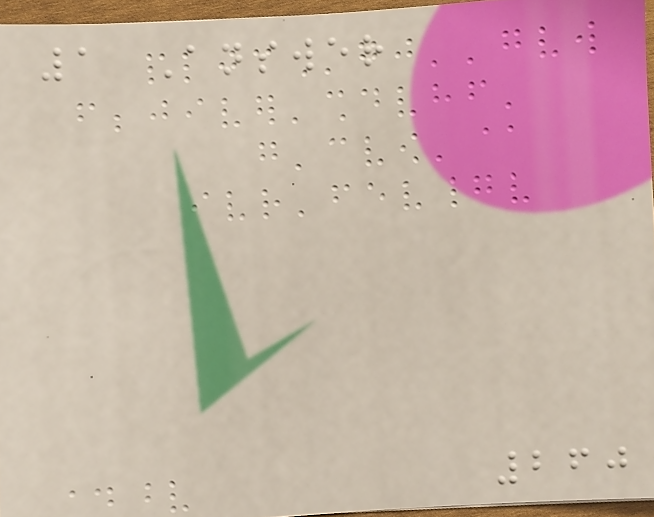1 Answer
260
